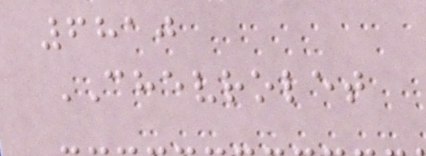6810
CHEVROLET
